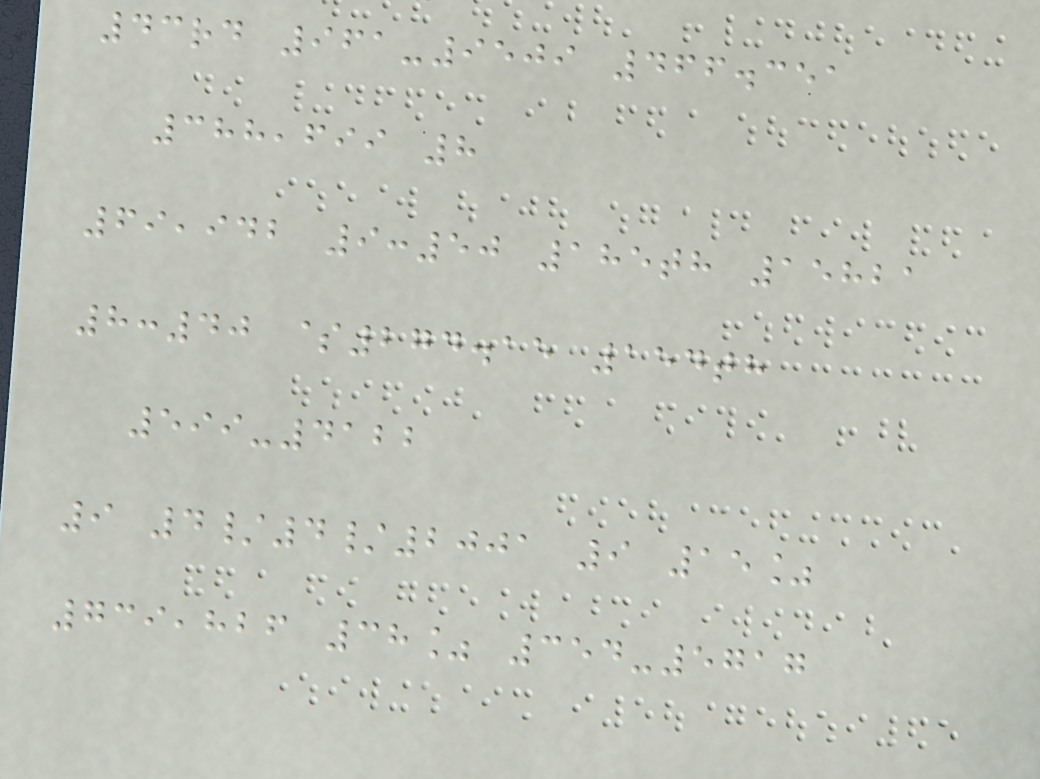43rd 961-9509 466.351
388,699 8
69,942 9:50 185th 15821
8:40 $274.15 154th
599-4122
9 4/4/2001 9 15%
739,826 38% 354-5717
